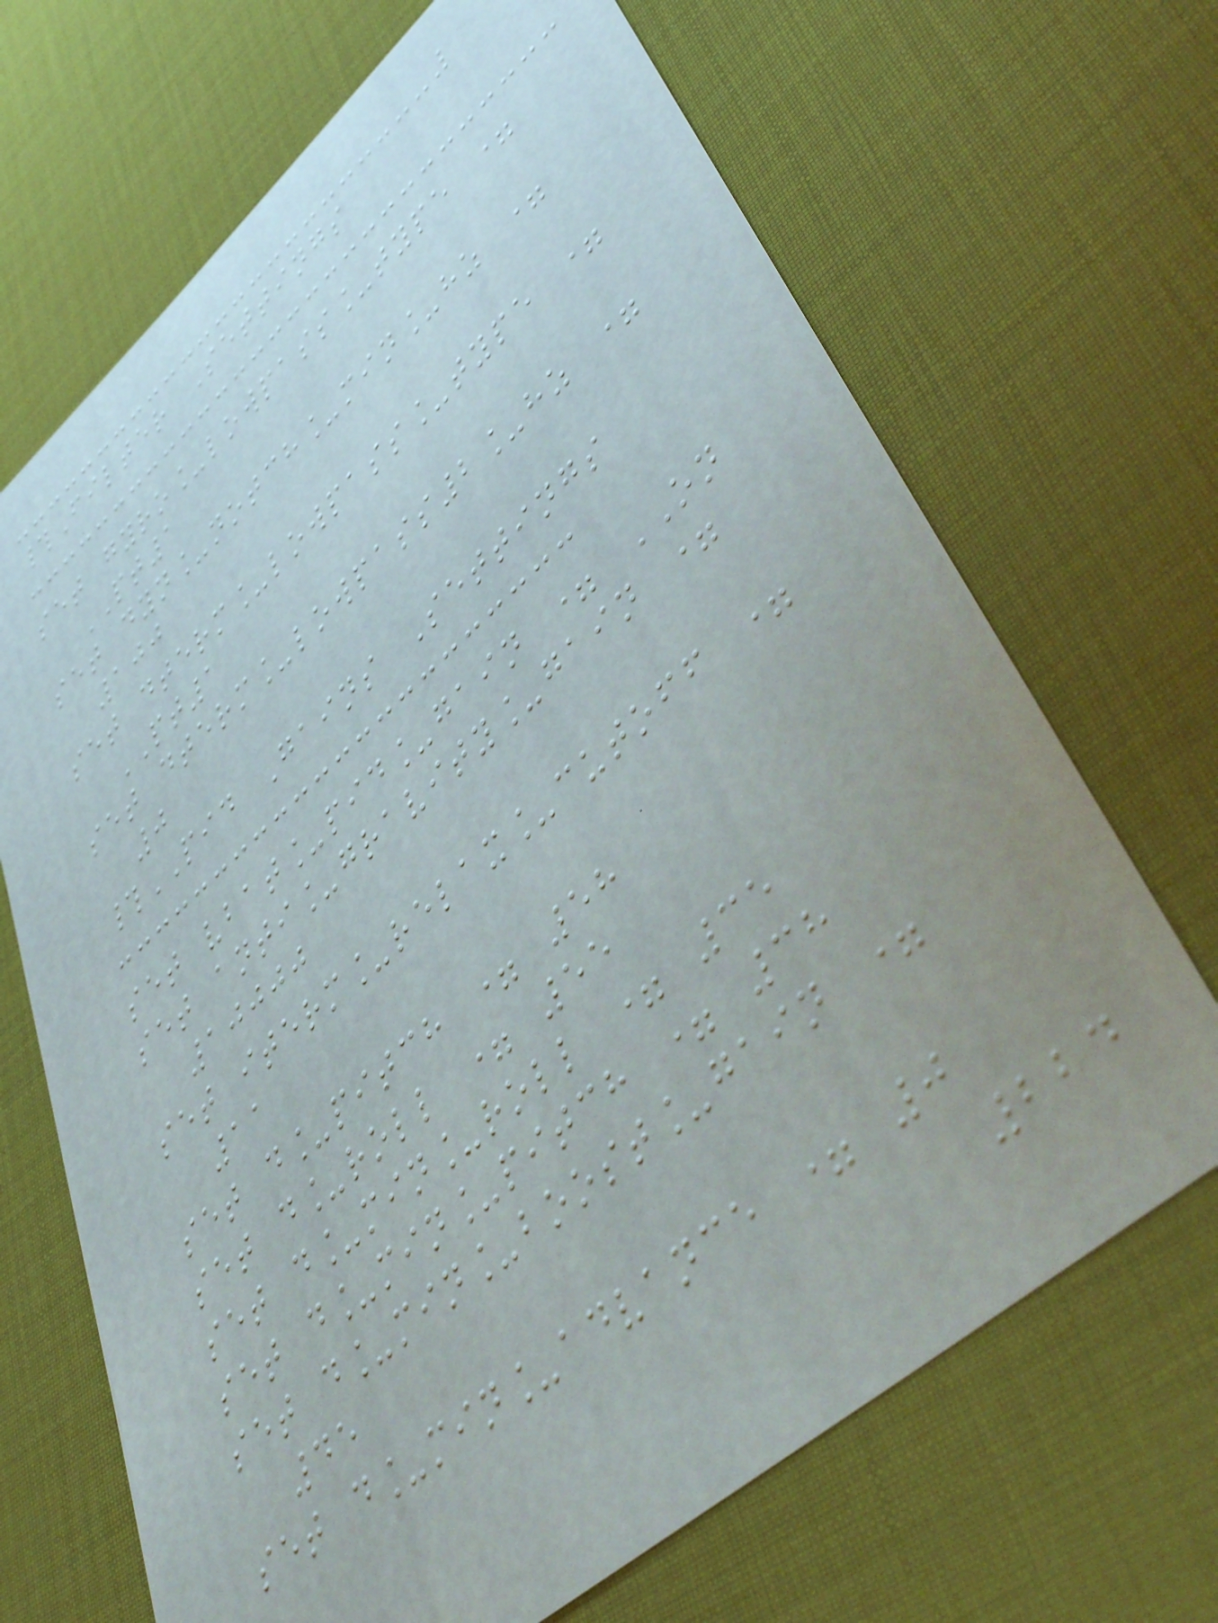#Filter Settings
set gyro_lowpass_type =
PT1
set dyn_notch_min_hz =
100
set dterm_lowpass_type =
PT1
set dterm_lowpass2_hz =
0
#PID Gains Settings
set vbat_pid_gain = ON
set anti_gravity_gain =
10000
set iterm_relax_cutoff =
11
set d_pitch = 58
set d_roll = 55
set d_min_roll = 35
set d_min_pitch = 38
set d_min_boost_gain =
45
set d_min_advance = 0
224
